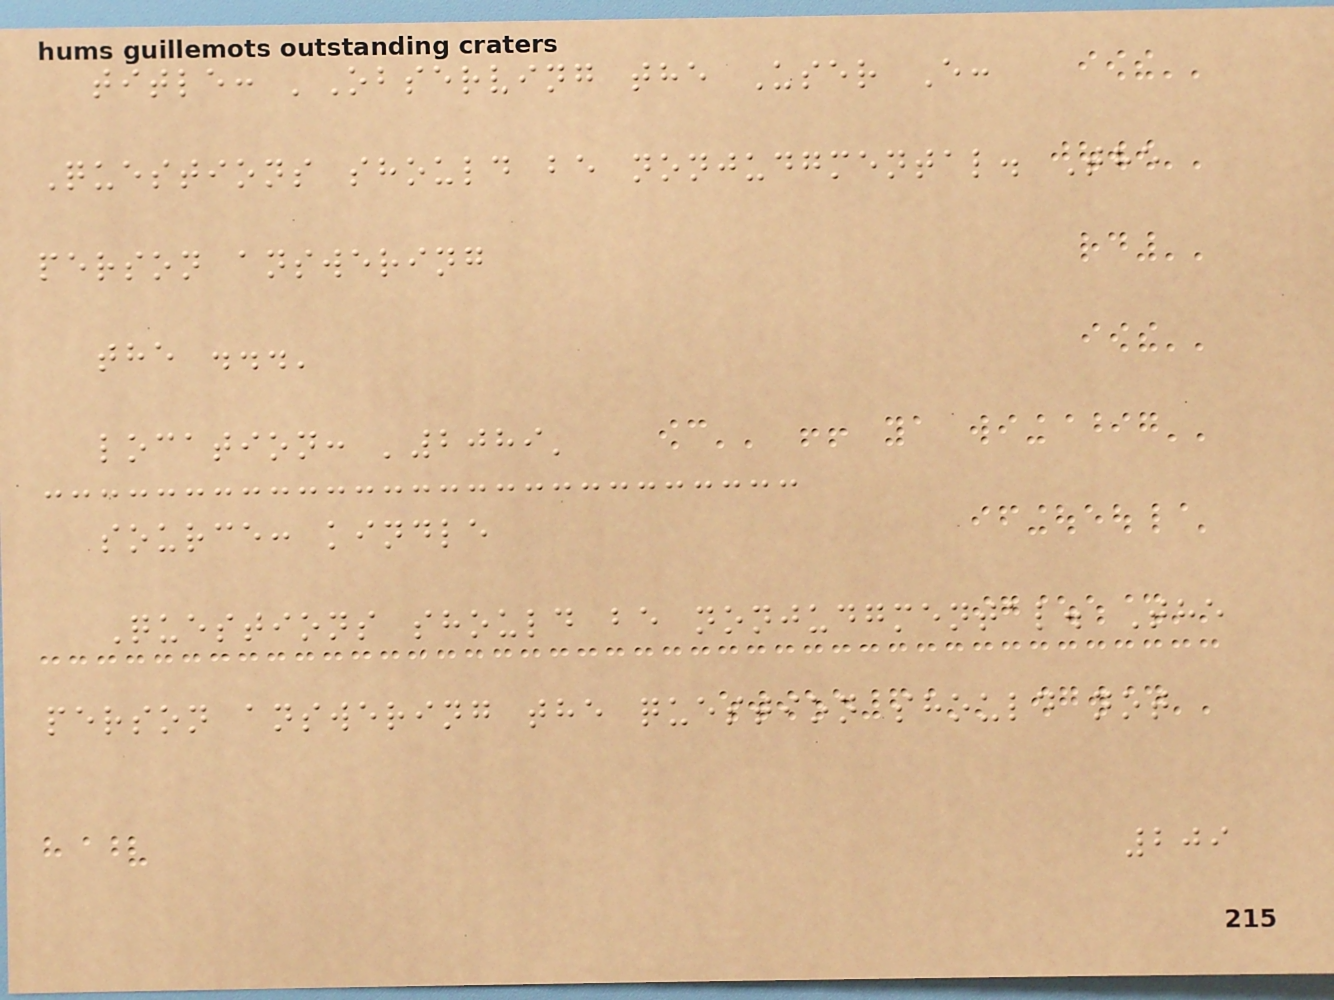title: 'Observing the User E:
Questions should be nonjudgmental. The
person answering
the ...'
location: '2089'
source: kindle
Questions should be nonjudgmental. The
person answering the question should not
209
